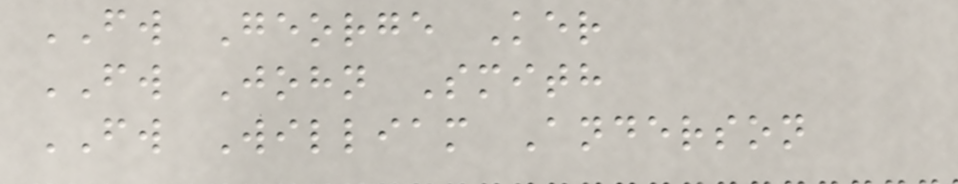FW George Ker
FW John Smith
FW William Anderson
